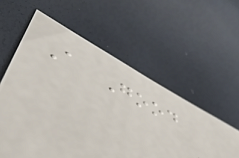A Good
